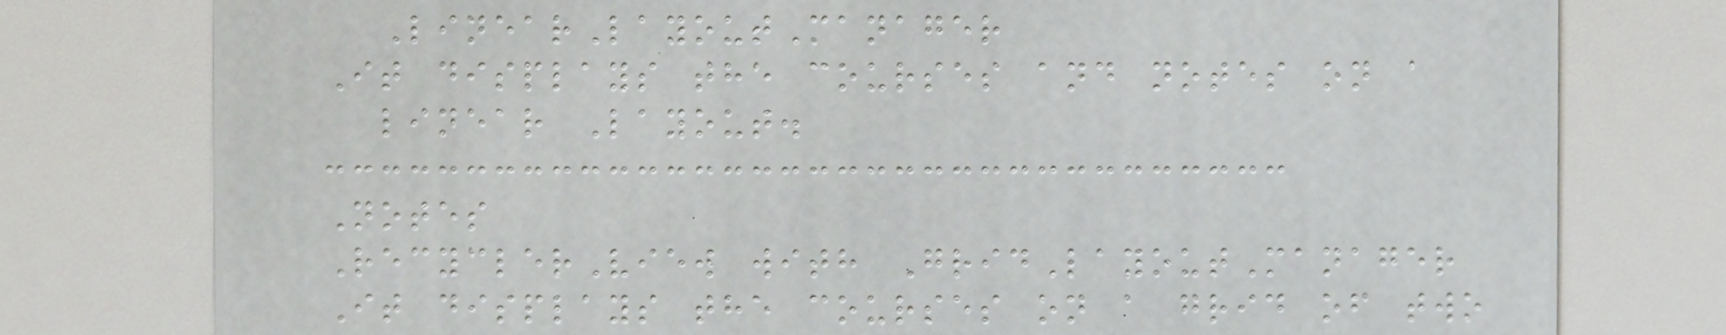LinearLayoutManager
It displays the courses and notes on a
linear Layout.
Notes
RecyclerView with GridLayoutManager
It displays the courses on a grid of two
